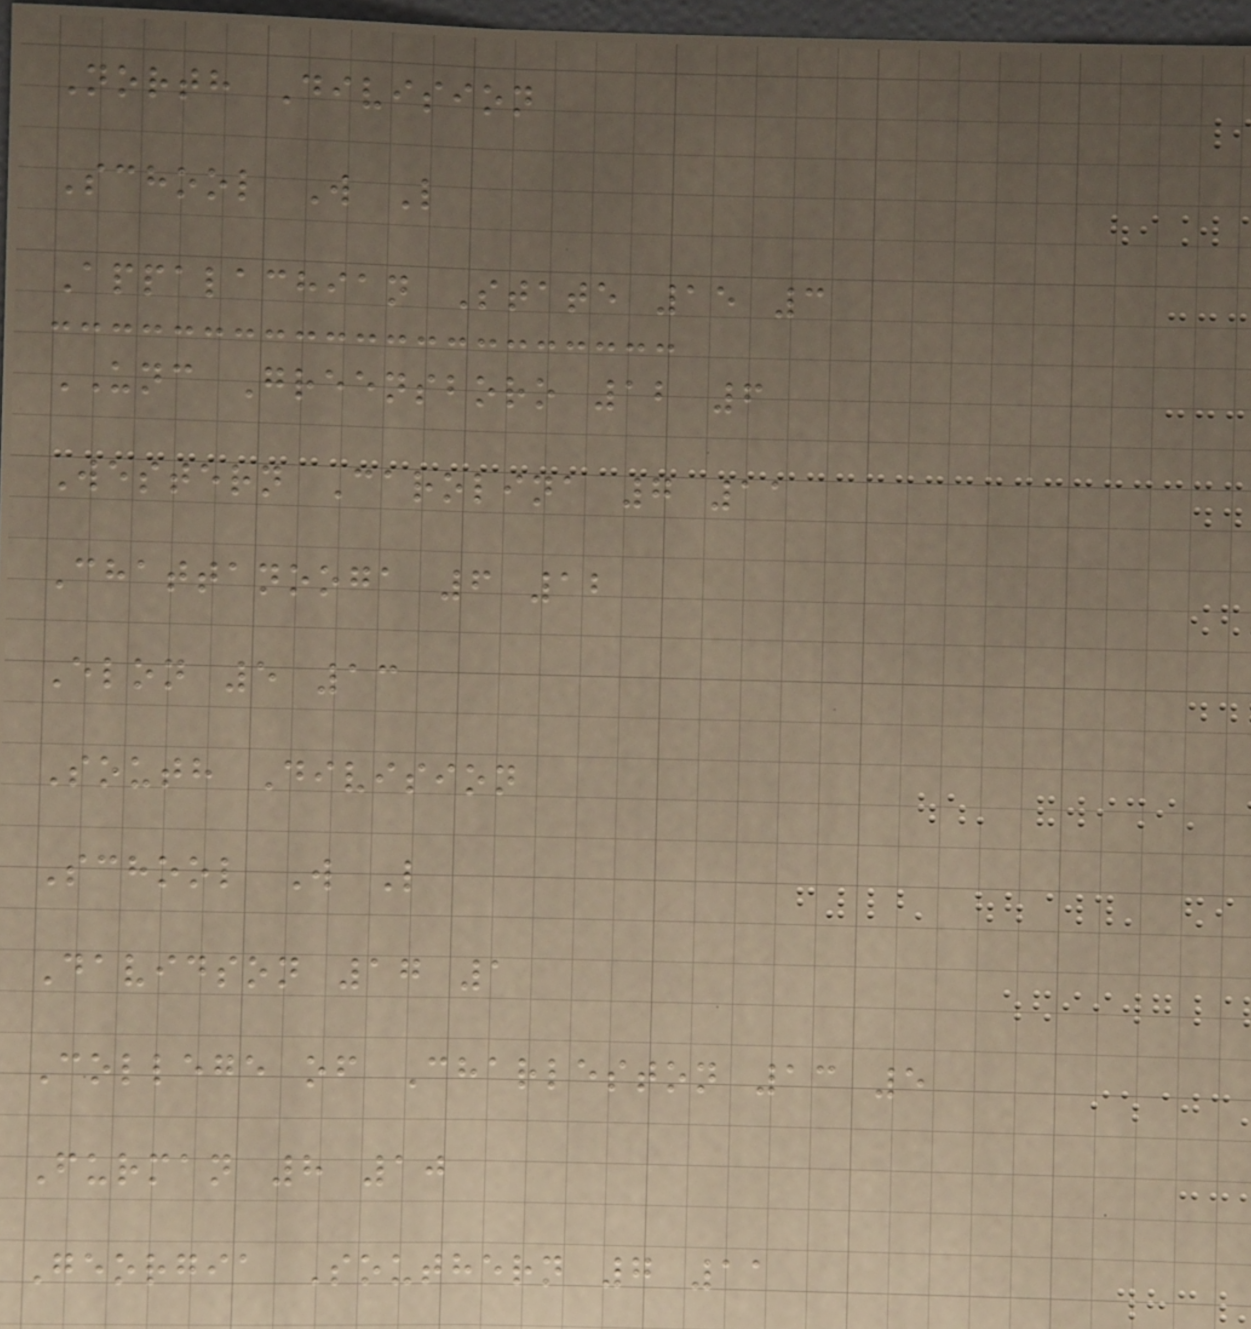North Division
School W L
Appalachian State 15 3
UNC Greensboro 12 6
Western Carolina 7 11
Chattanooga 6 12
Elon 5 13
South Division
School W L
Davidson 17 1
College of Charleston 13 5
Furman 8 10
Georgia Southern 7 11
